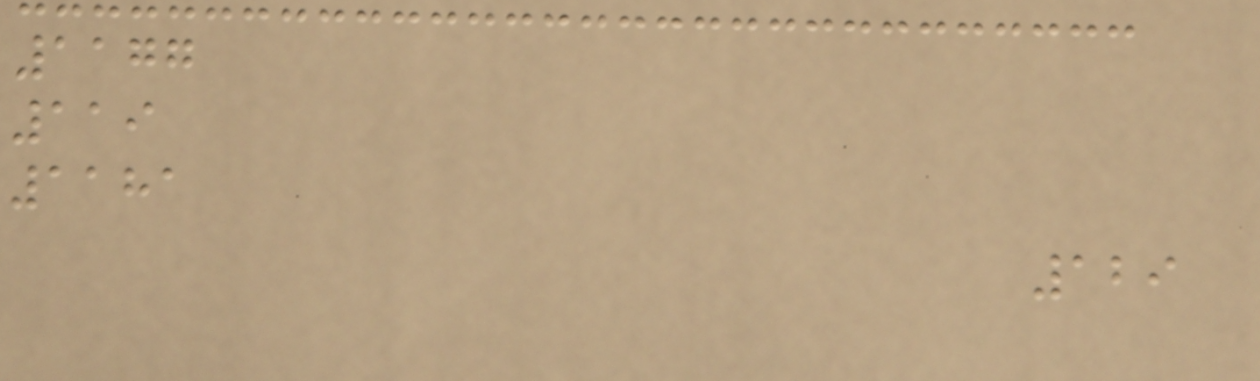1177
119
1181
129
